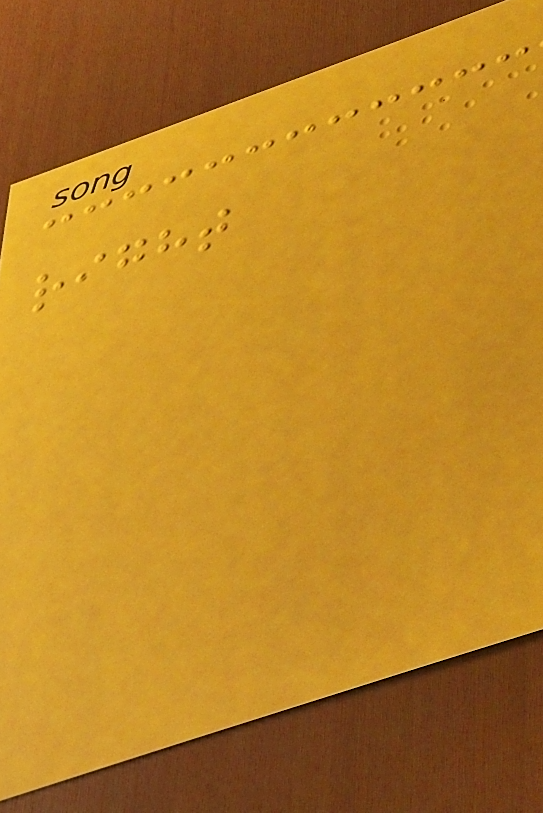right
